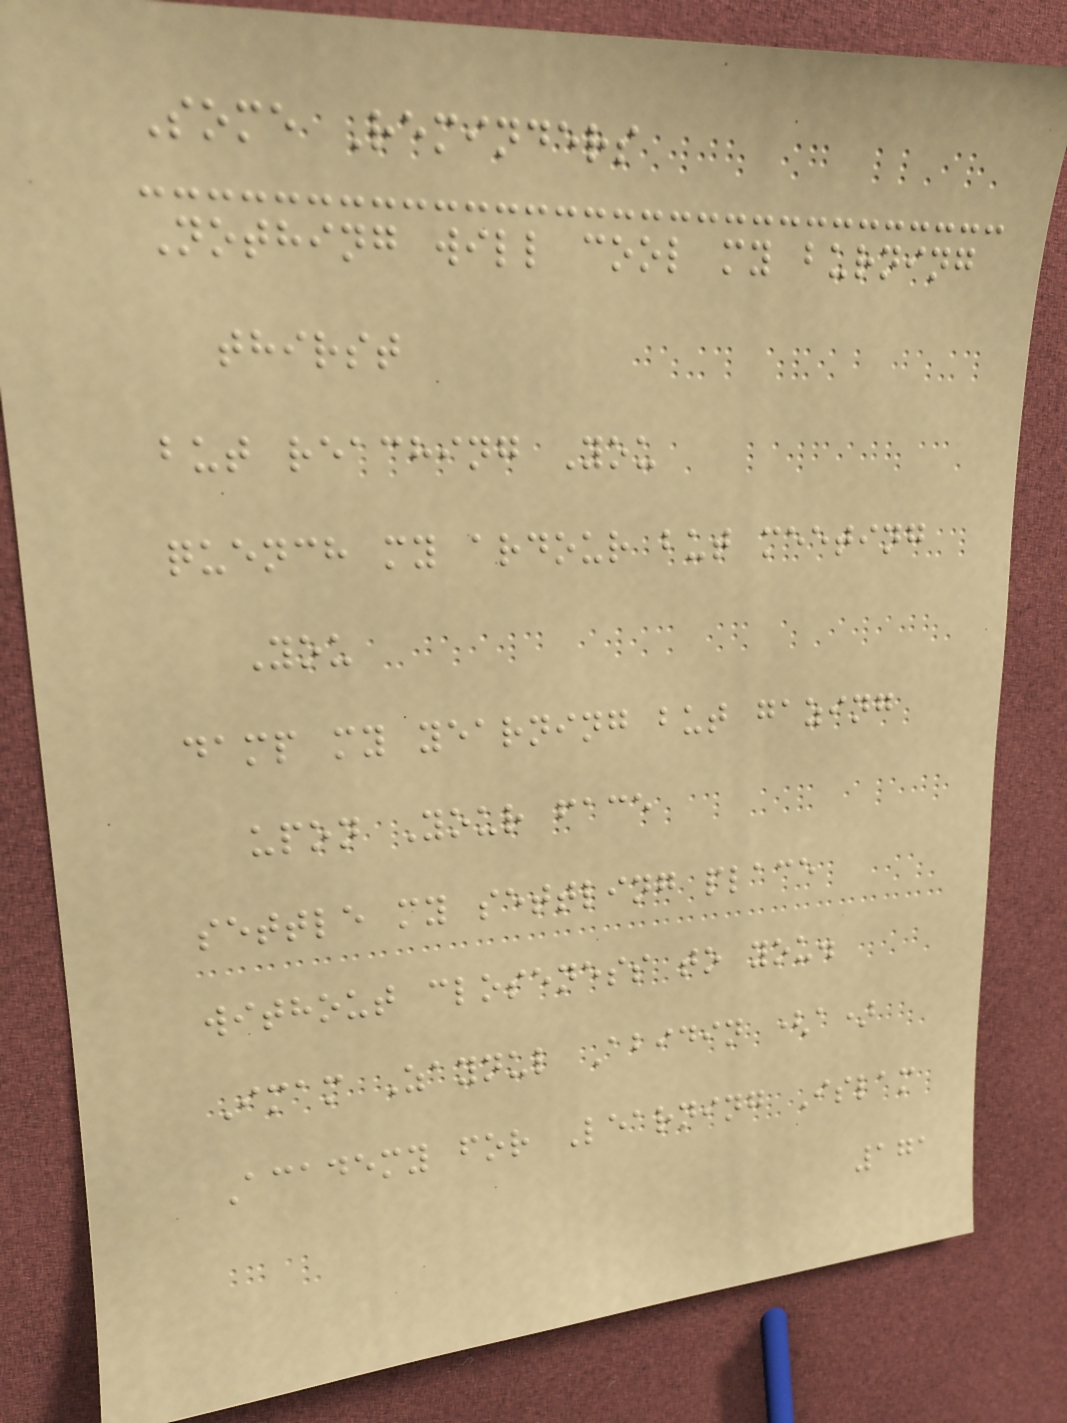Some Reminders
Nothing will cool my burning
thirst
but reaching You
quench my ardour but meeting
You
damp my yearning but gazing
upon Your face
settle my settling place
without closeness to you.
Imam Zaynul Abidin (a)
Academy for Learning Islam
171
